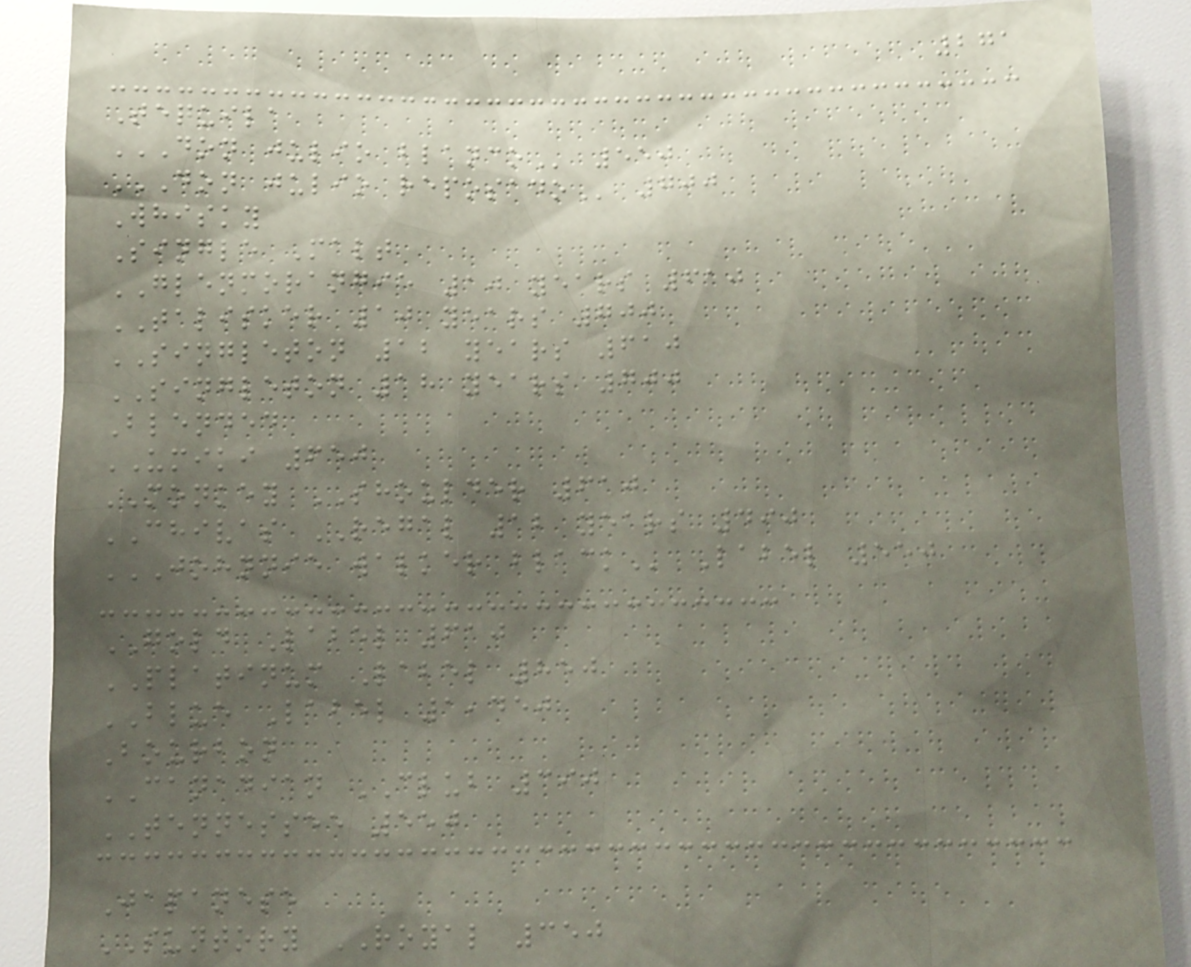271
Tequila
DON JULIO BLANCO 550
DON JULIO REPOSADO 700
Whisky
Single Malt
GLENMORANGIE 10 years 610
TALISKER 10 years 700
SINGLETON 12 years 610
SINGLETON 18 years 700
Blended
UMIKI 650
MONKEY SHOULDER 610
CHIVAS REGAL 12 years 490
JOHNNIE WALKER BLACK Label 550
GOLD Label 610
PLATINUM Label 850
BLUE Label 1,450
Bourbon
CANADIAN CLUB 390
TENNESSEE 550
Japanese
SUNTORY ROYAL 350
